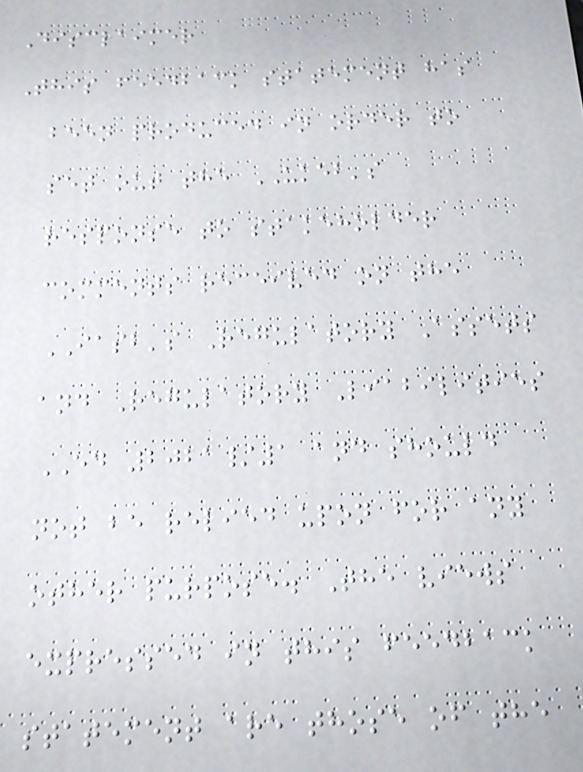Disclaimer
This feedback statement has
been produced in order to
set out the UKEB's
response to stakeholder
comments received on the
IASB's Regulatory Assets
and Regulatory Liabilities
ED 2021/1 and should
not be relied upon for any
other purpose. The views
expressed in this feedback
statement are those of the
